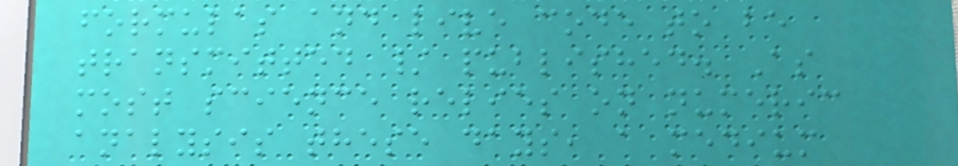formulas and live code to be
transmitted / published. As
most science relies on numeric
analysis these days, a medium
